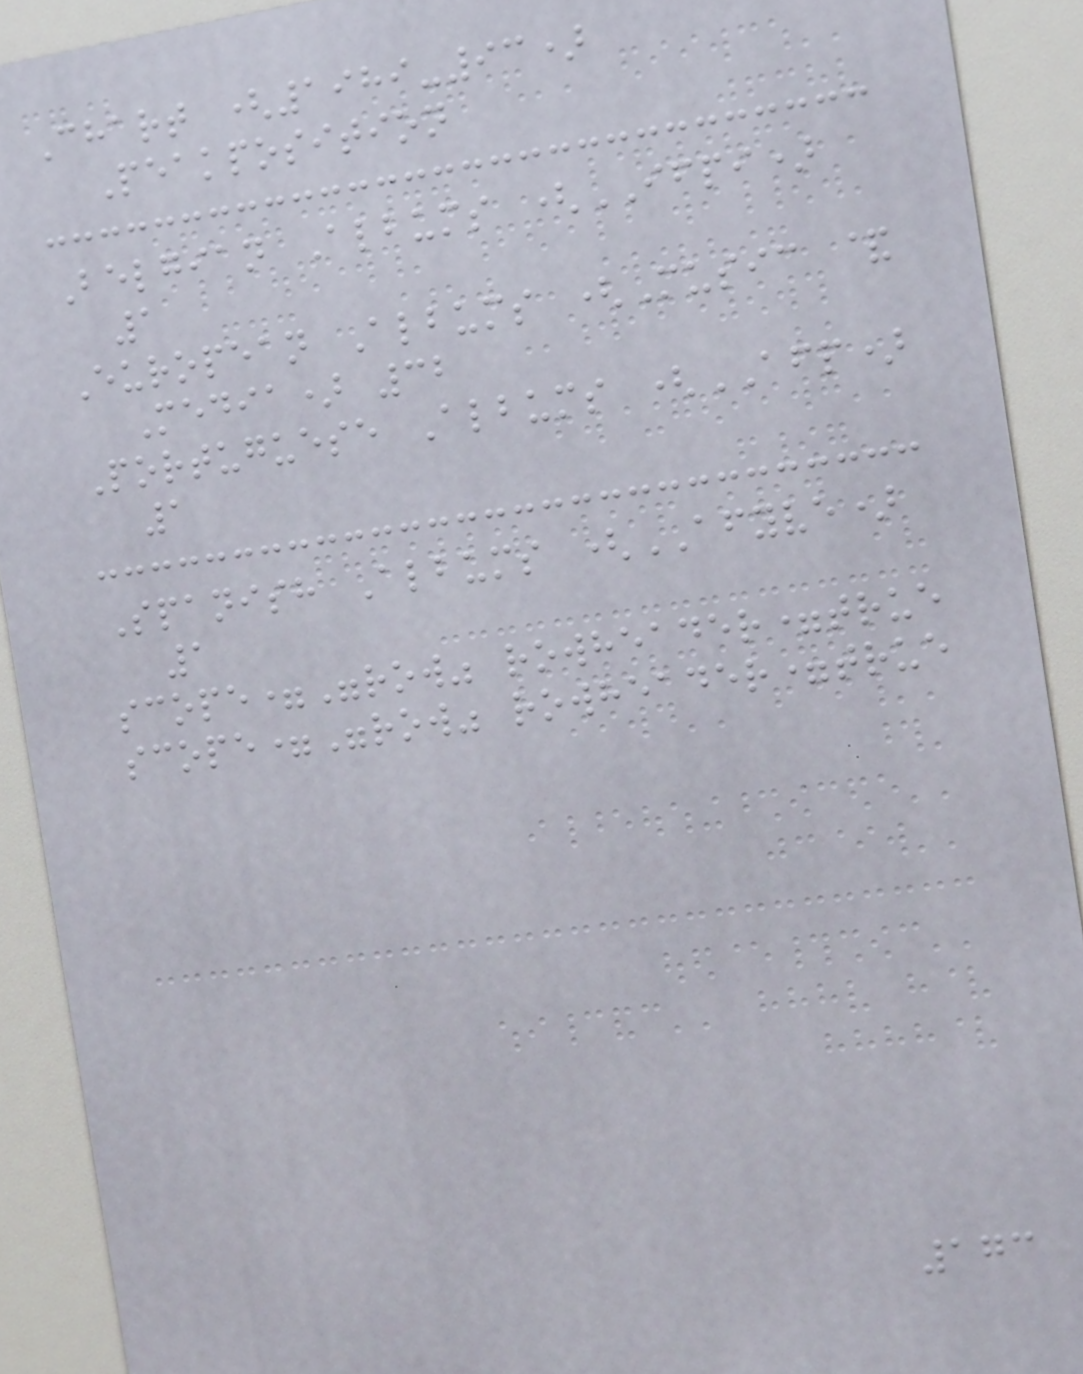Chart (1989-93)
Peakposition
Belgian Albums (IFPI)
1
European Albums (Music &
Media) 32
Portuguese Albums (AFP)
1
Spanish Albums (AFYVE)
1
scope="row" rowheader=true
scope="row" rowheader=true
173
